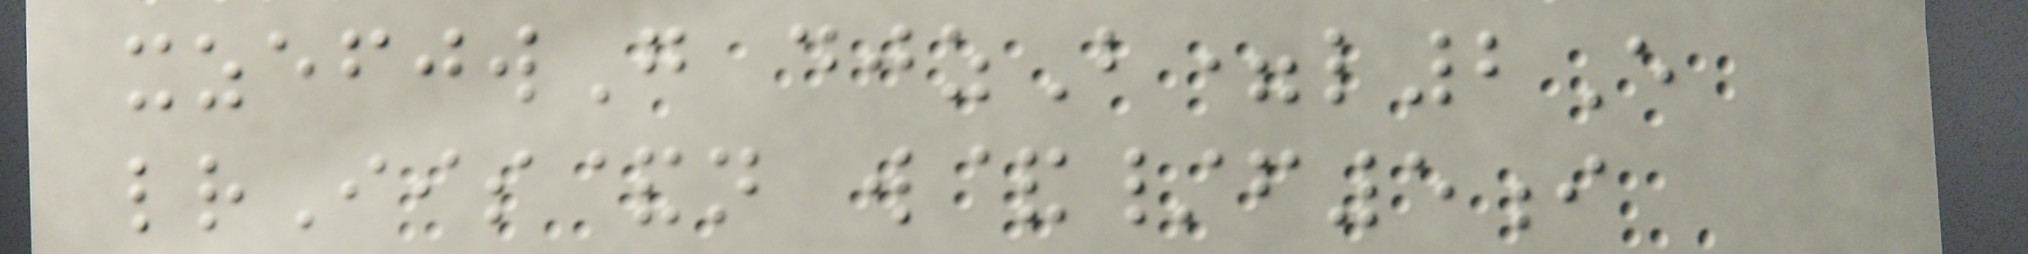xzefjwG djzB=l2E
lrIis&n w&/f5i
